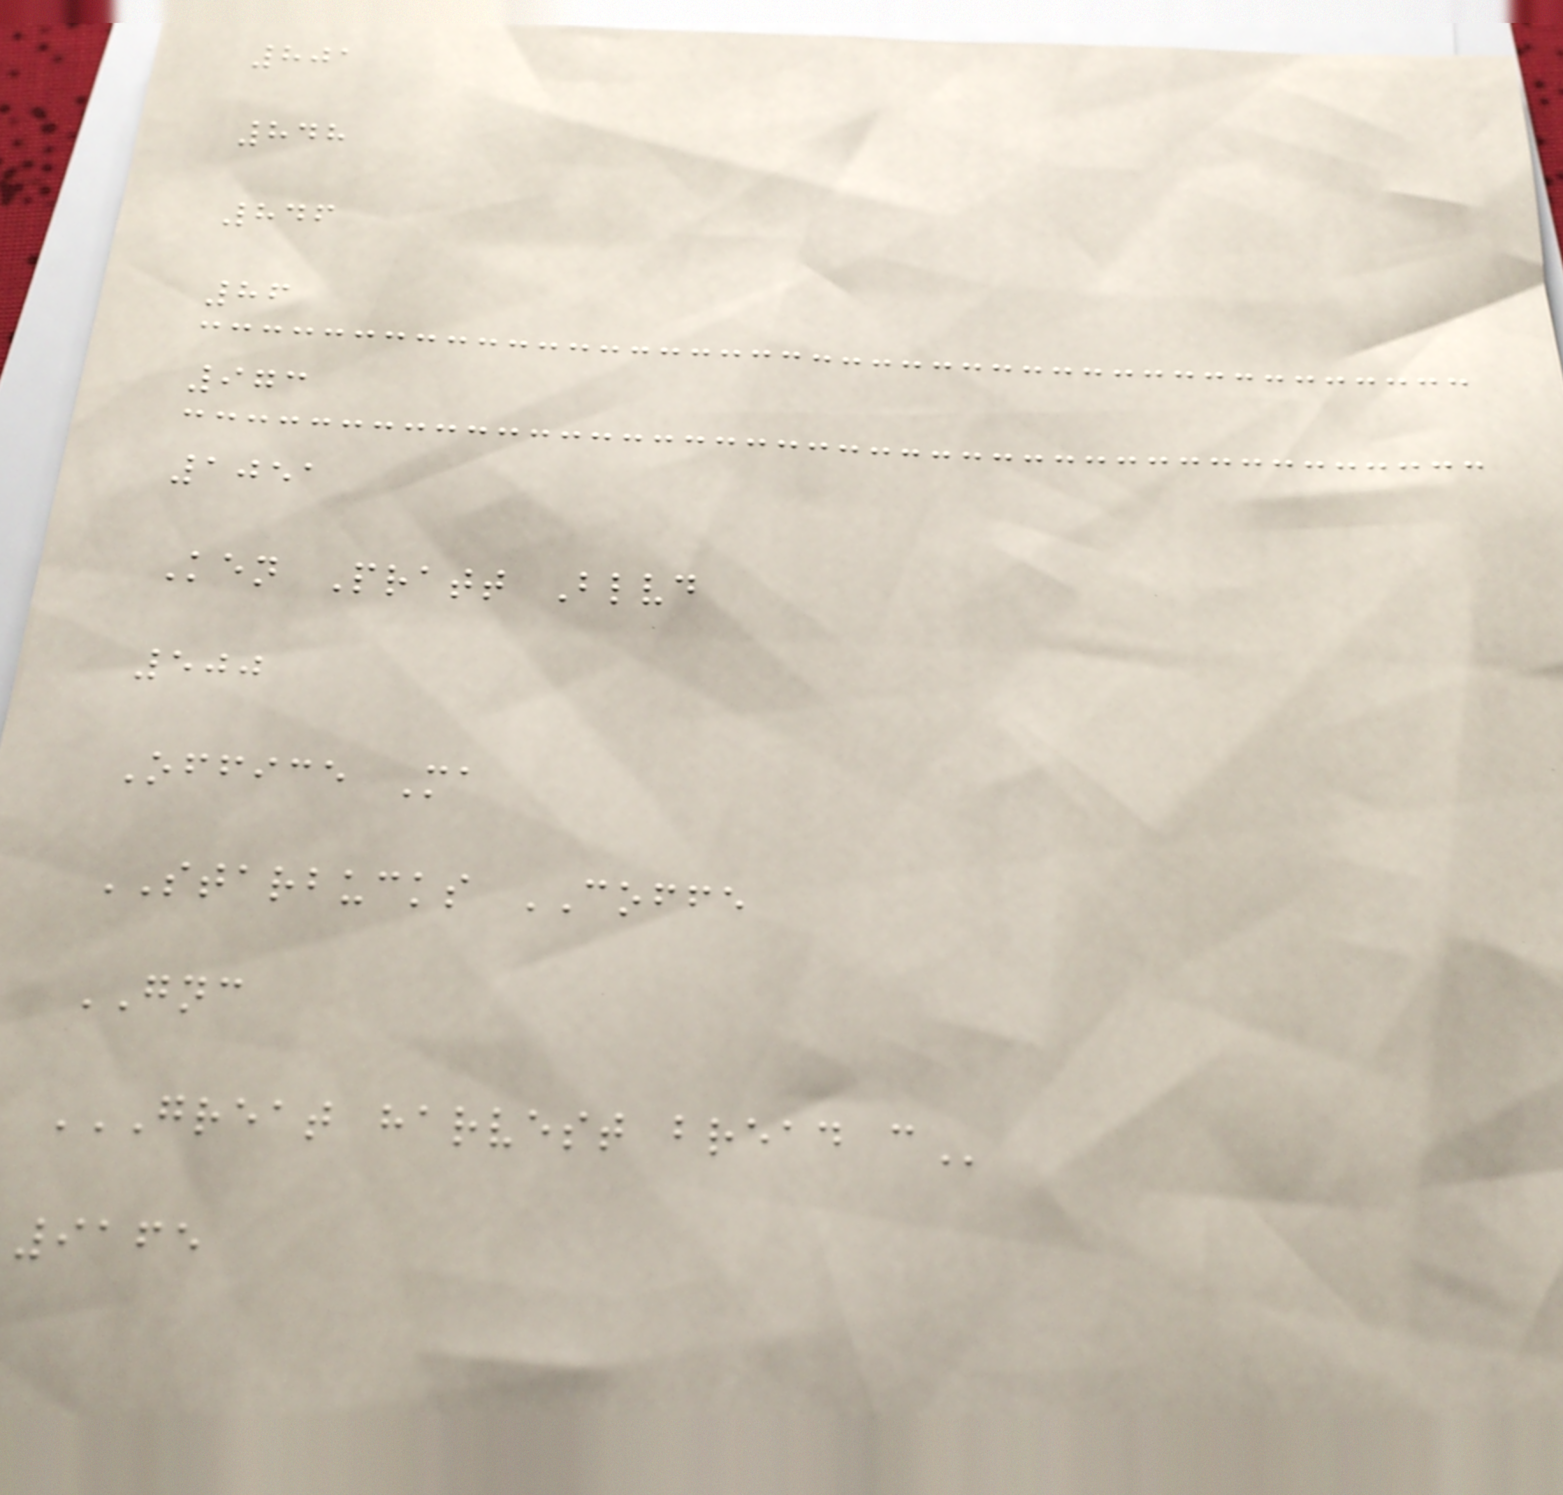801
848
846
86
973
1051
Ken Pratt Blvd
500
Office Ma
STARBUCKS COFFE
GNC
GREAT HARVEST BREAD C
9165
